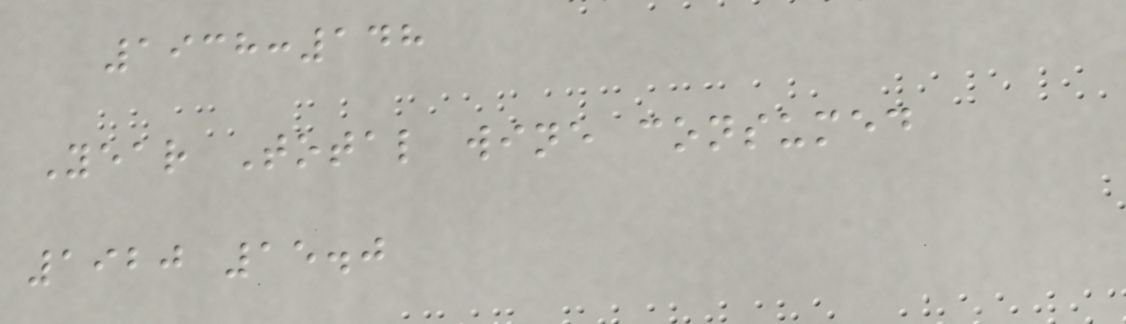1938:148
Year Total wine consumed
1920 15.0
